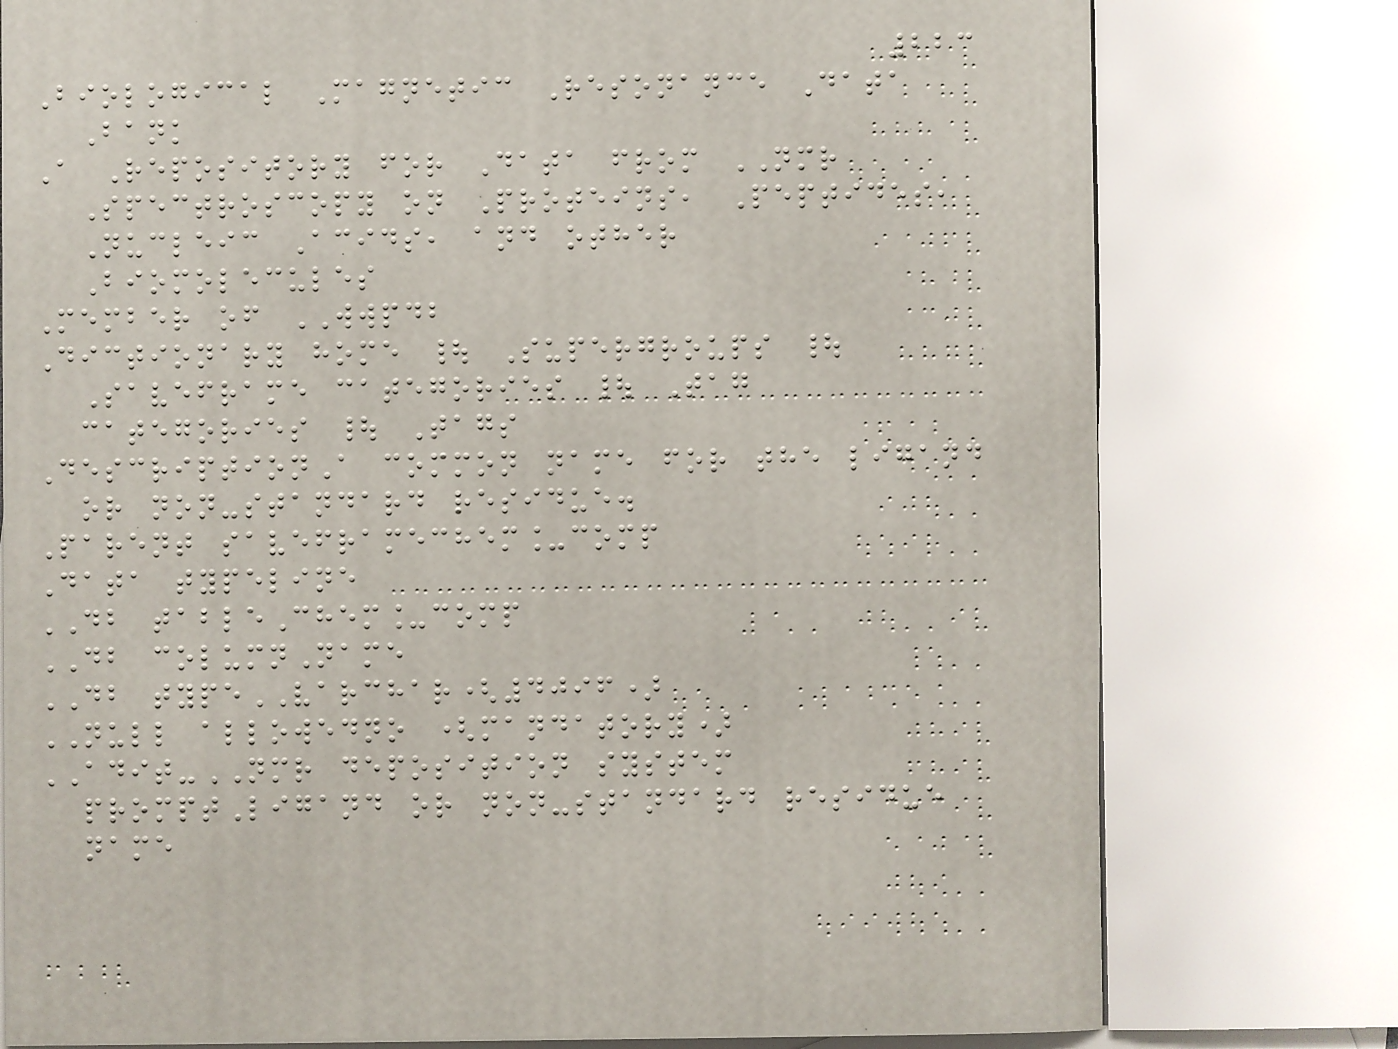223
Biological Magnetic Resonance Data
Bank
A Repository for Data from NMR
Spectroscopy on Proteins, Peptides,
Nucleic Acids, and other
Biomolecules
Member of WWPDB
Dictionary home | Supergroups |
Saveframe categories | Tag
categories | Tags
DescriptionA common name for the ligand
or non-standard residue.
Parent saveframechem_comp
Data typeline
DB tableChem_comp
DB columnName
DB typeVARCHAR(4096)
NULL allowedno (mandatory)
ADIT-NMR deposition system
promptLigand or non-standard residue
name
